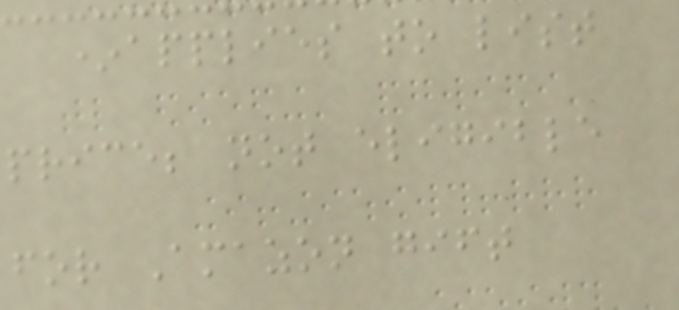*applies to list
price; not eligible
for Amazon gift
